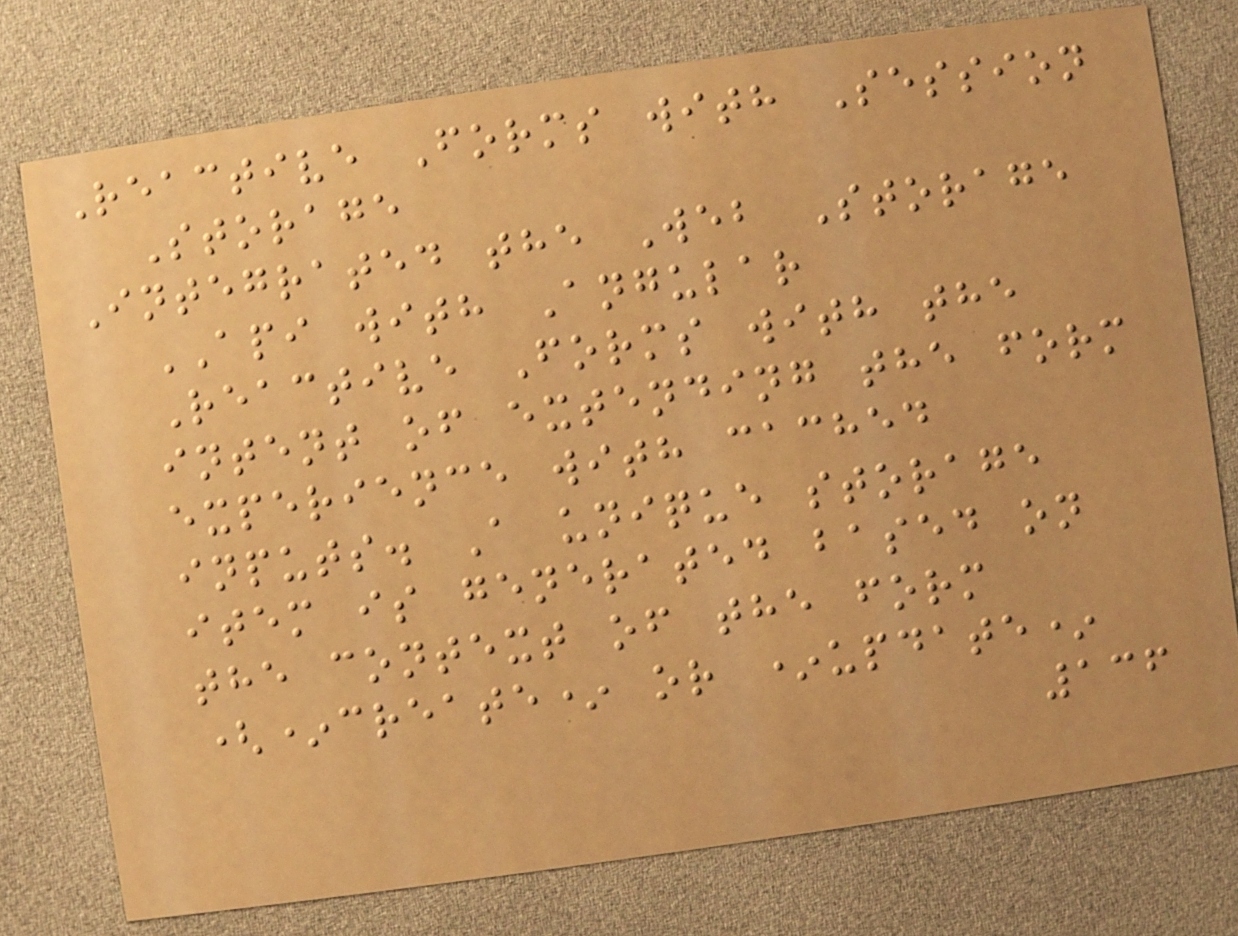Reactive Forms with Session
Storage
Integrated the Web Storage
API with Angular
Reactive Forms with the
intent of extending the form
experience with cached
inputs. A unique storage
item is generated based on
the context of the form
(*create* or *update*
136
